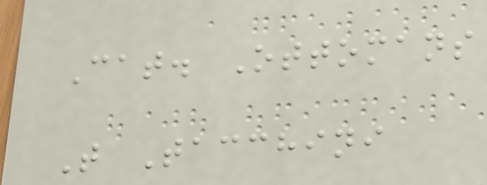Cat. Ottomans
T Tacchini
